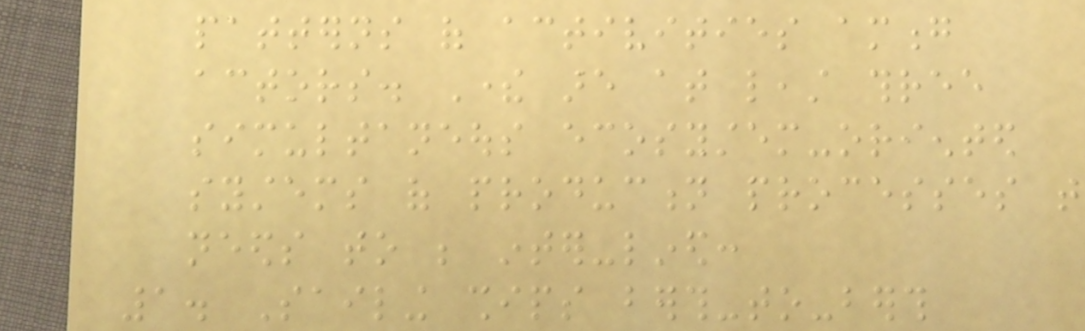patterns of activities among
actors. There are at least three
simultaneous ecosystem-oriented
systems of production processes that
needs to be inter-lined:
1. Sailing ships berth-to-berth
